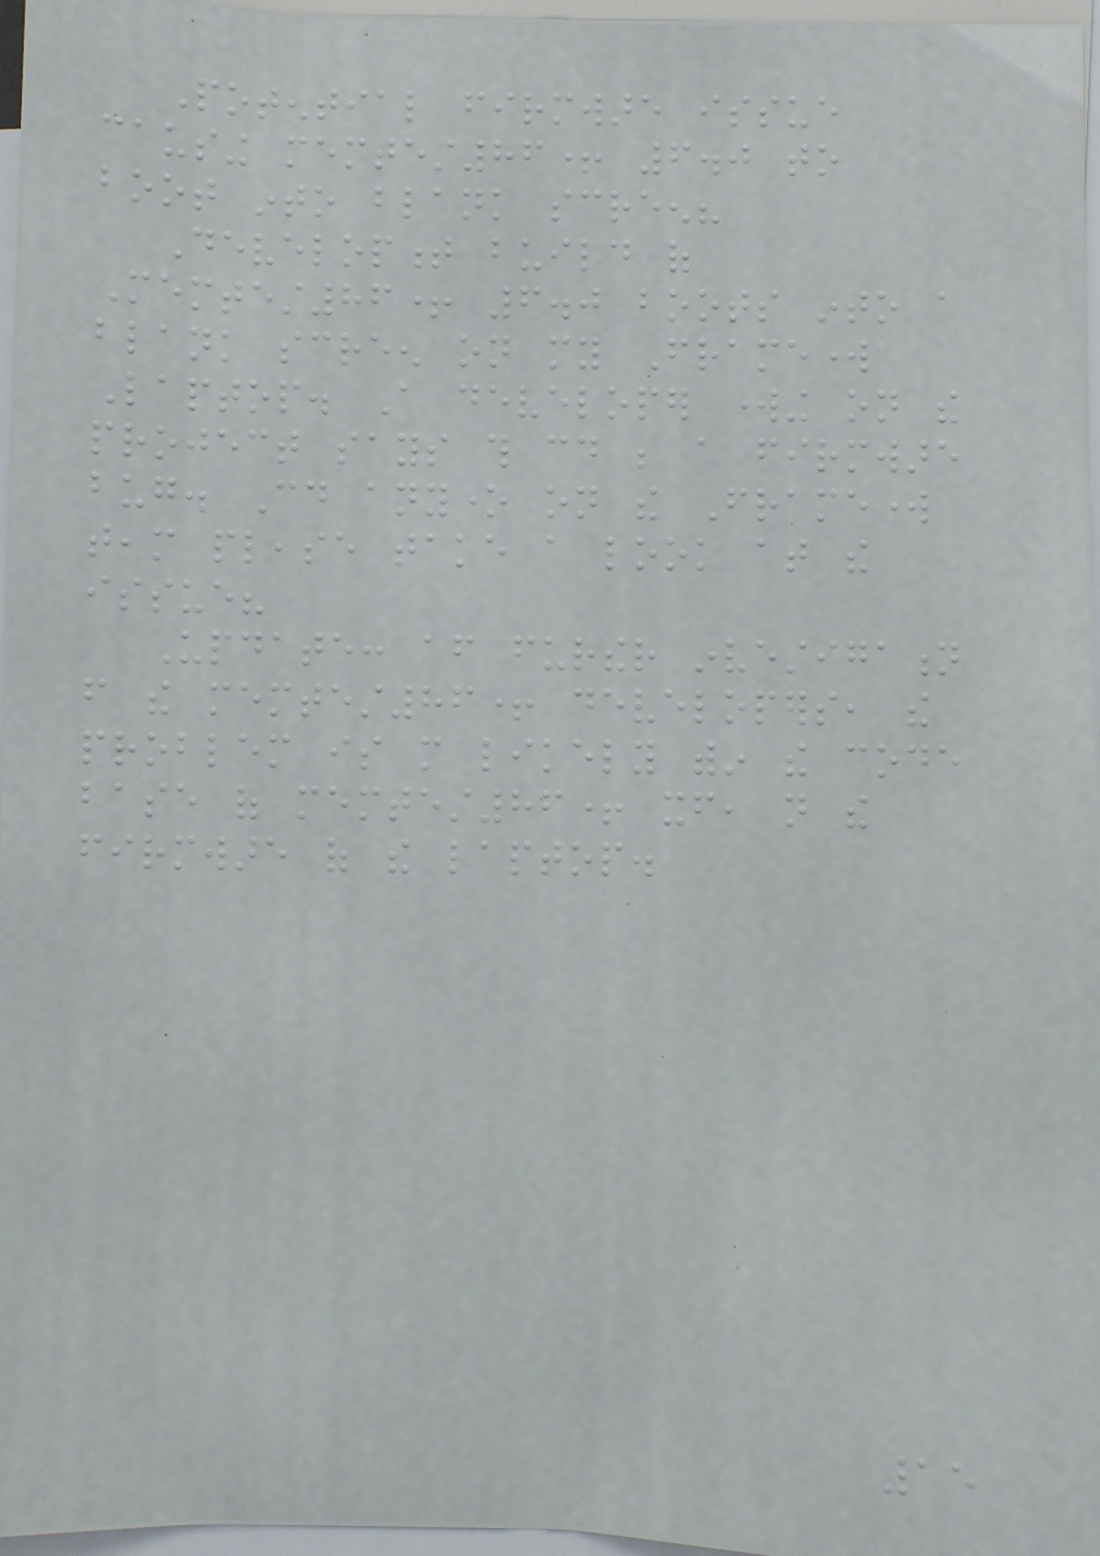Potential firmware issue
causing memtest86+ 6.0 to
boot into blank screen?
Development build of
Memtest86+ 6.0 boots into a
blank screen on my Framework
Laptop. A developer working on the
project says this could be a firmware
bug. Could anyone on the Framework
team please take a look at the
issue?
Update: after further investigation
from the memtest86+ developers, the
problem is more likely within the code
base of memtest86+ itself, not the
firmware of the laptop.
15
